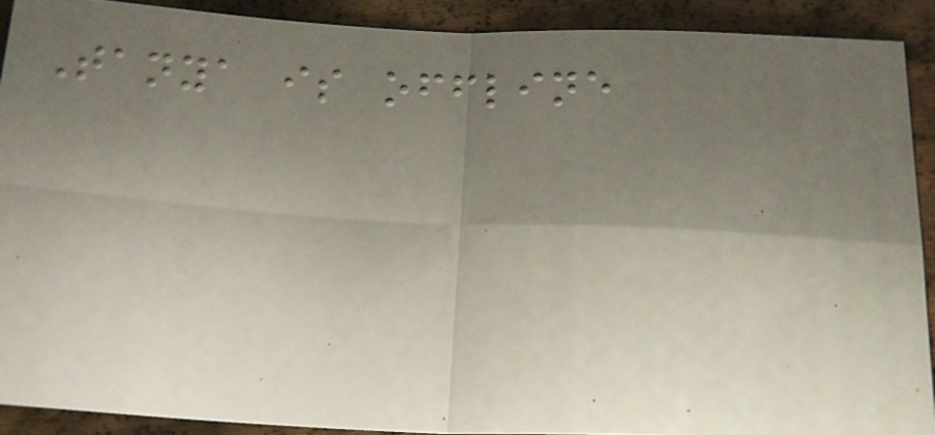Tanya is offline
